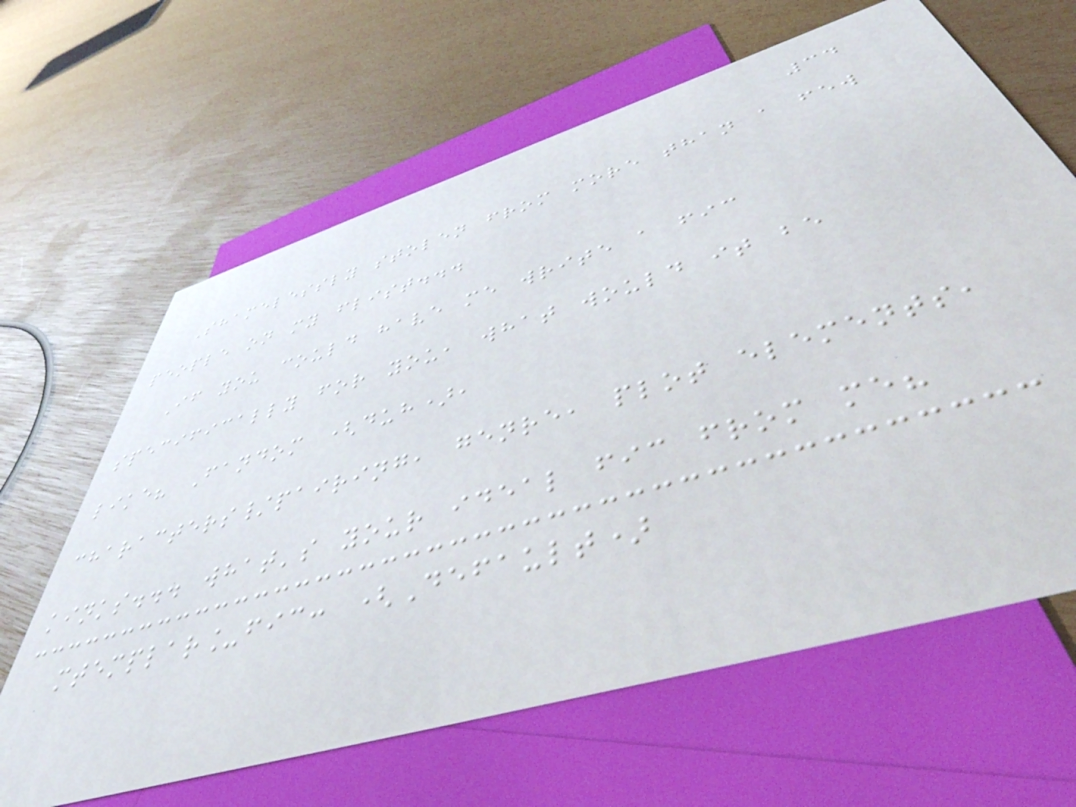34
Shamelessly stolen from more than a few
people on my flist...
If you could have me write a fic
specifically for you, what would it be
like? Fandom (duh),
characters/pairing, genre, plot elements,
kinks... what's your ideal fic from me?
mtemplar_fic: (Default)
